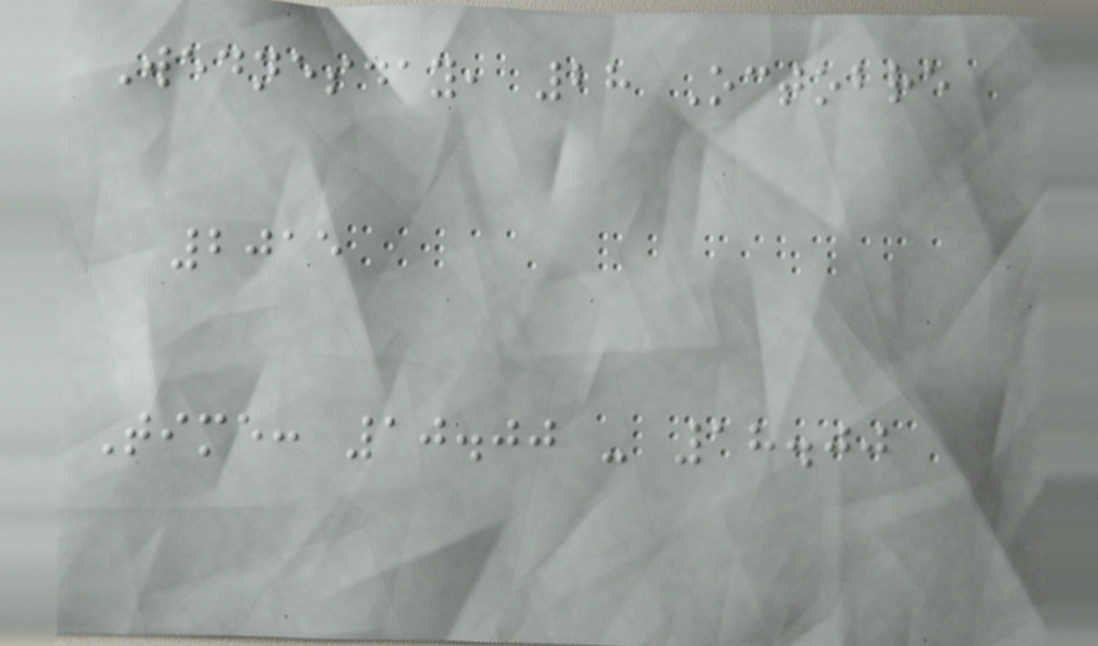Wednesday, 28 Octobre
2015
Time: 10.00 - 18.00
